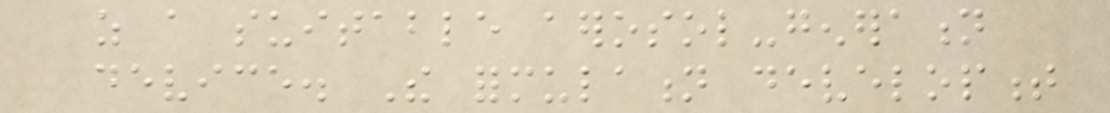as a suitable aerosol-generation
device. The formulation development
